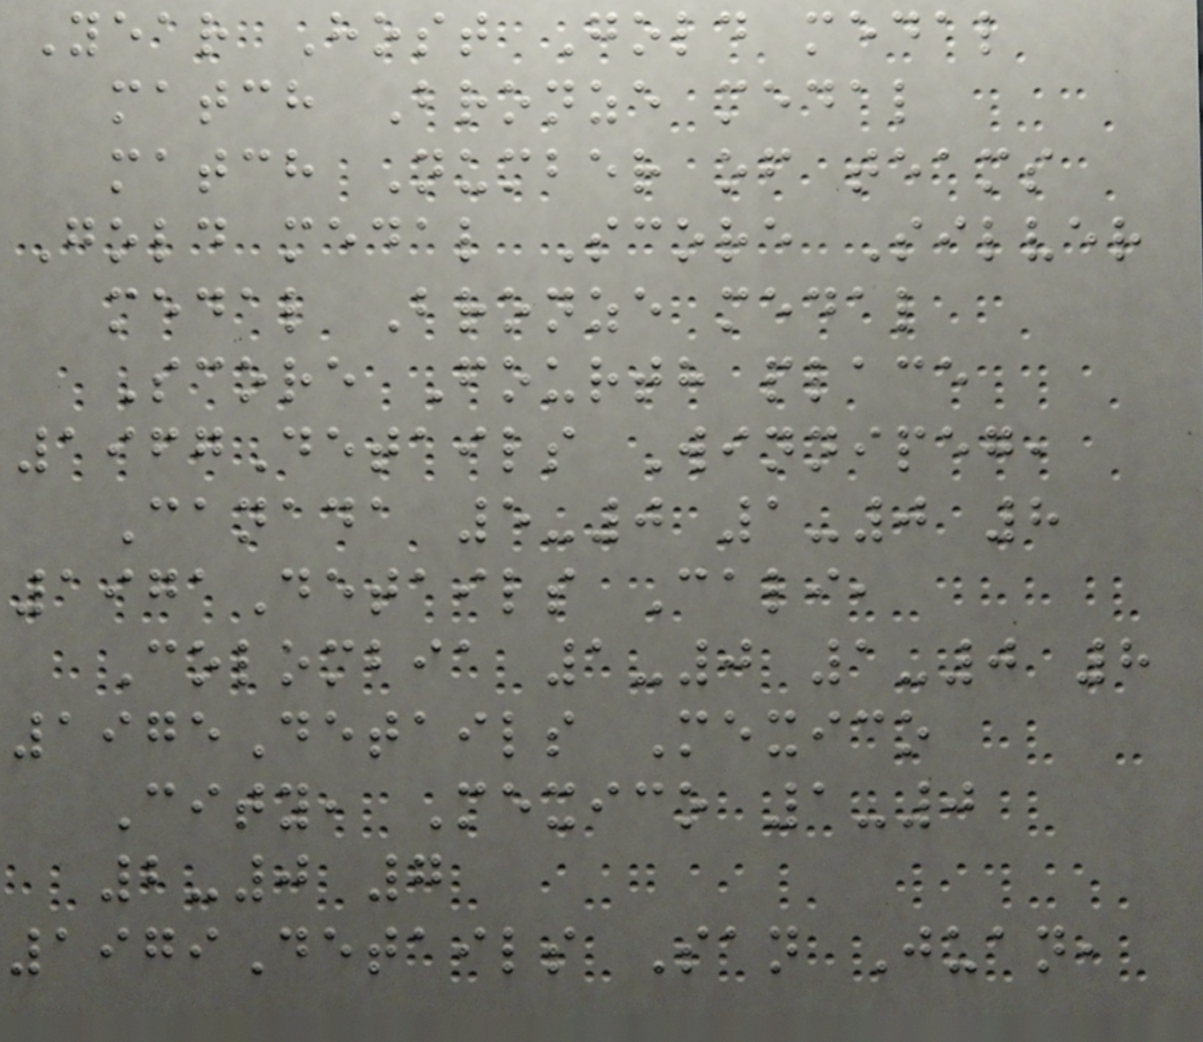Year Host Gold medal
match Bronze medal
match Number of teams
Gold medal Score Silver
medal Bronze medal
Score Fourth place
1967Details Winnipeg,
Canada 5-0 1-0 8
1971Details Cali,
Colombia 1-0 1-0 8
1975Details Mexico
City, Mexico 1-0
2-0 7
1979Details San Juan,
